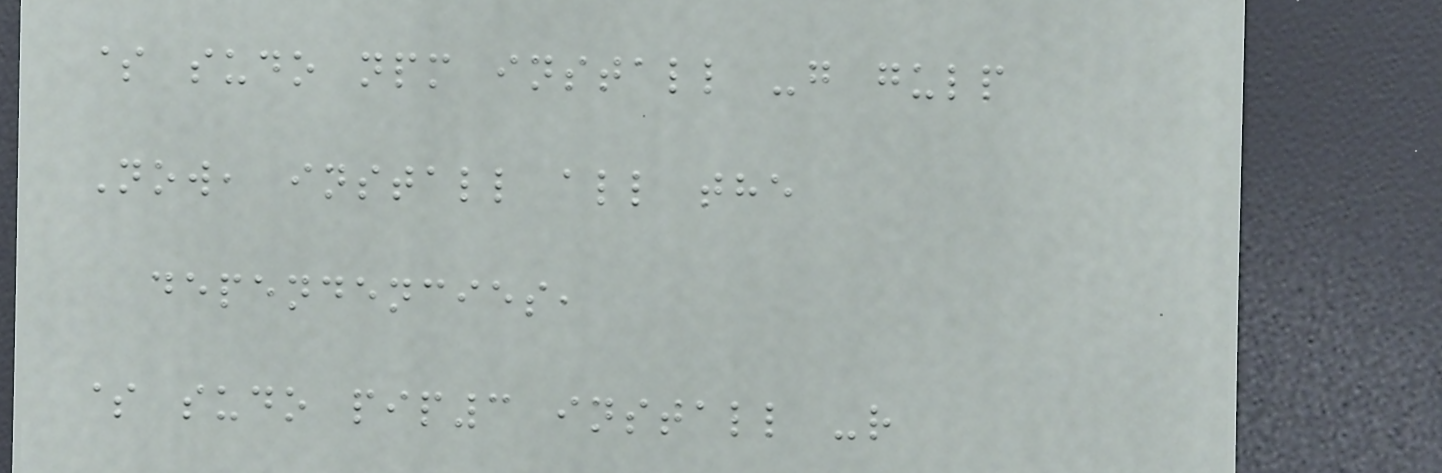$ sudo npm install -g gulp
Now, install all the
dependencies,
$ sudo pip3 install -r
